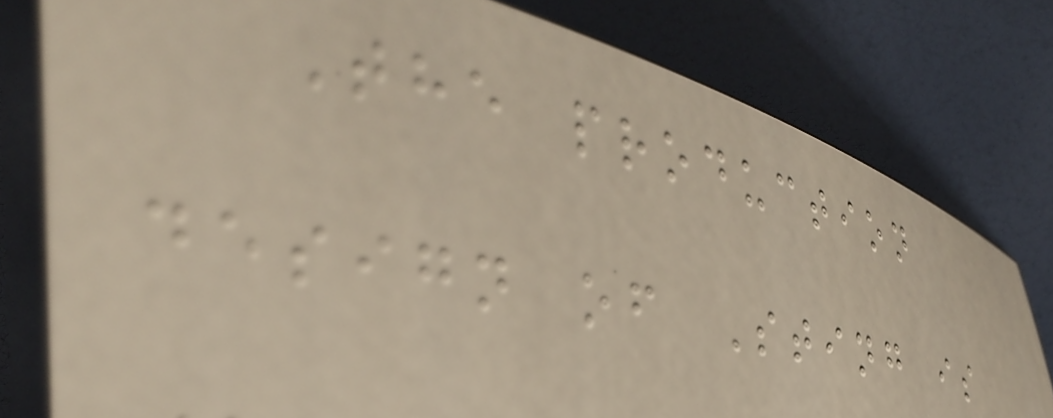The production
design of Sting is
